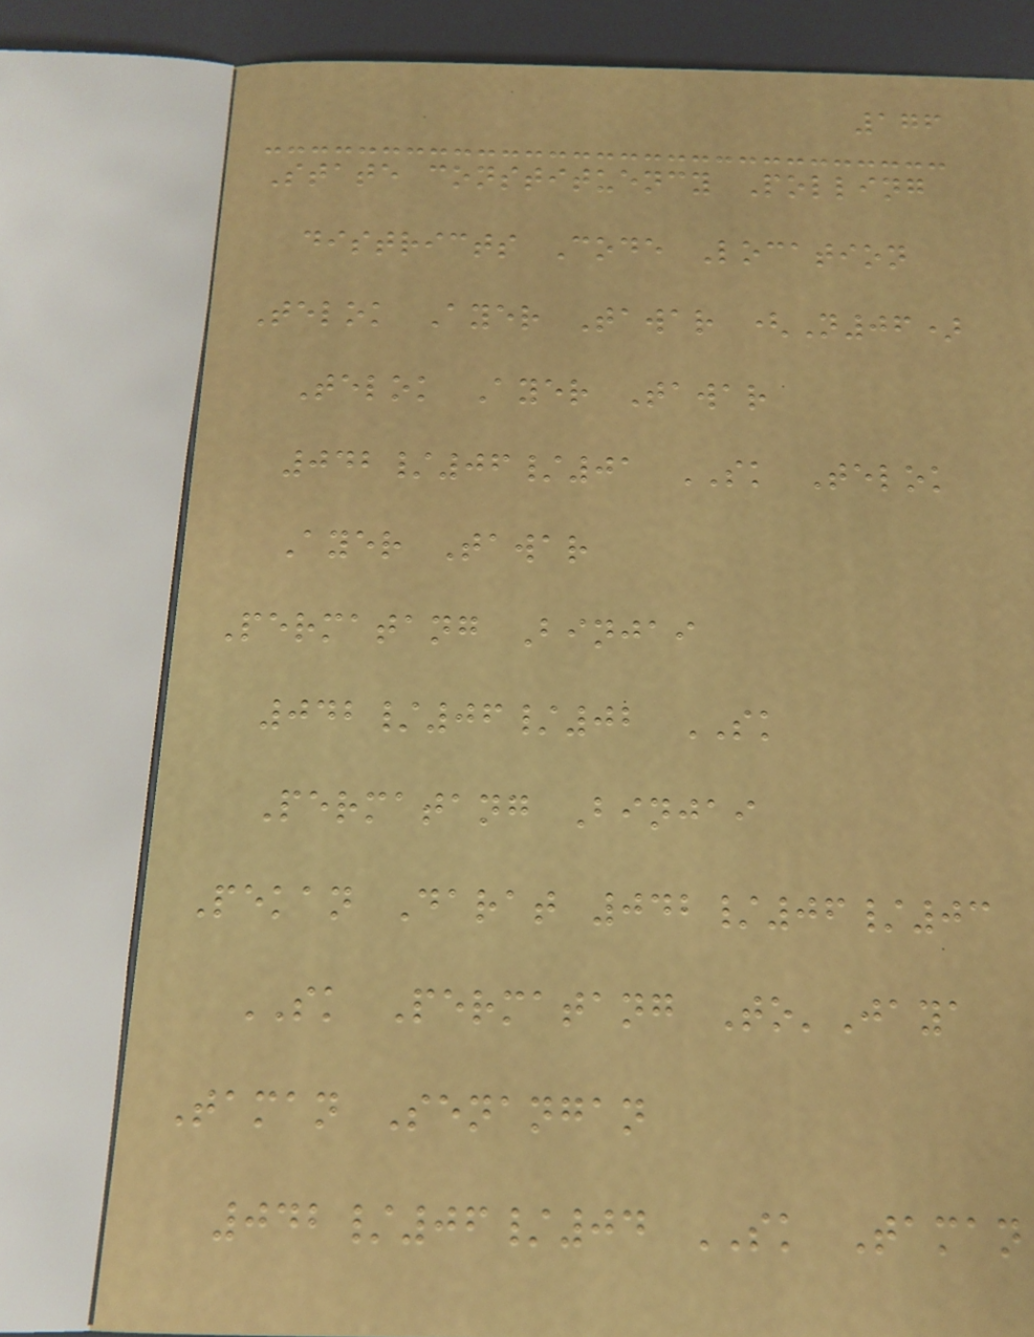176
State constituency Polling
districts Code Location
Telok Ayer Tawar (N06)
Telok Ayer Tawar
042/06/01 SK Telok
Ayer Tawar
Permatang Binjai
042/06/02 SK
Permatang Binjai
Pekan Darat 042/06/03
SK Permatang To'Jaya
Taman Senangan
042/06/04 SK Taman
